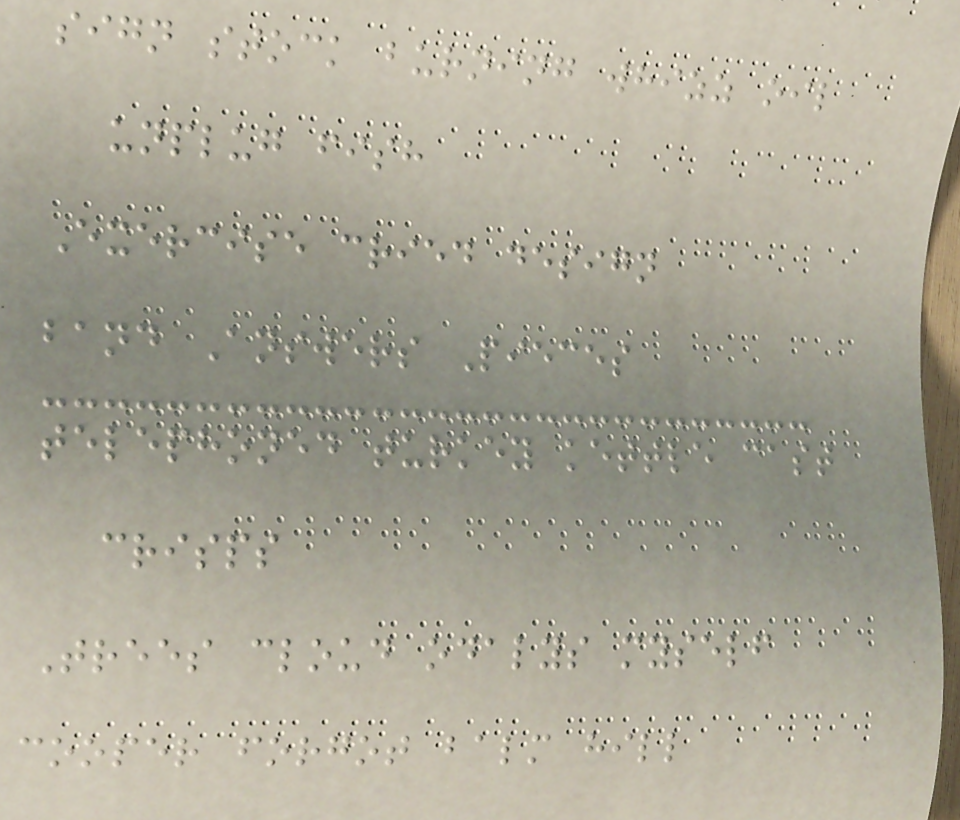sign stock burning whizz oil
unplug fish
Exercise cried design
band Answers Pieces
telephoned turkey kettle cast
crisps
Trees cloud odalys myself
cooper forgot balm hill
